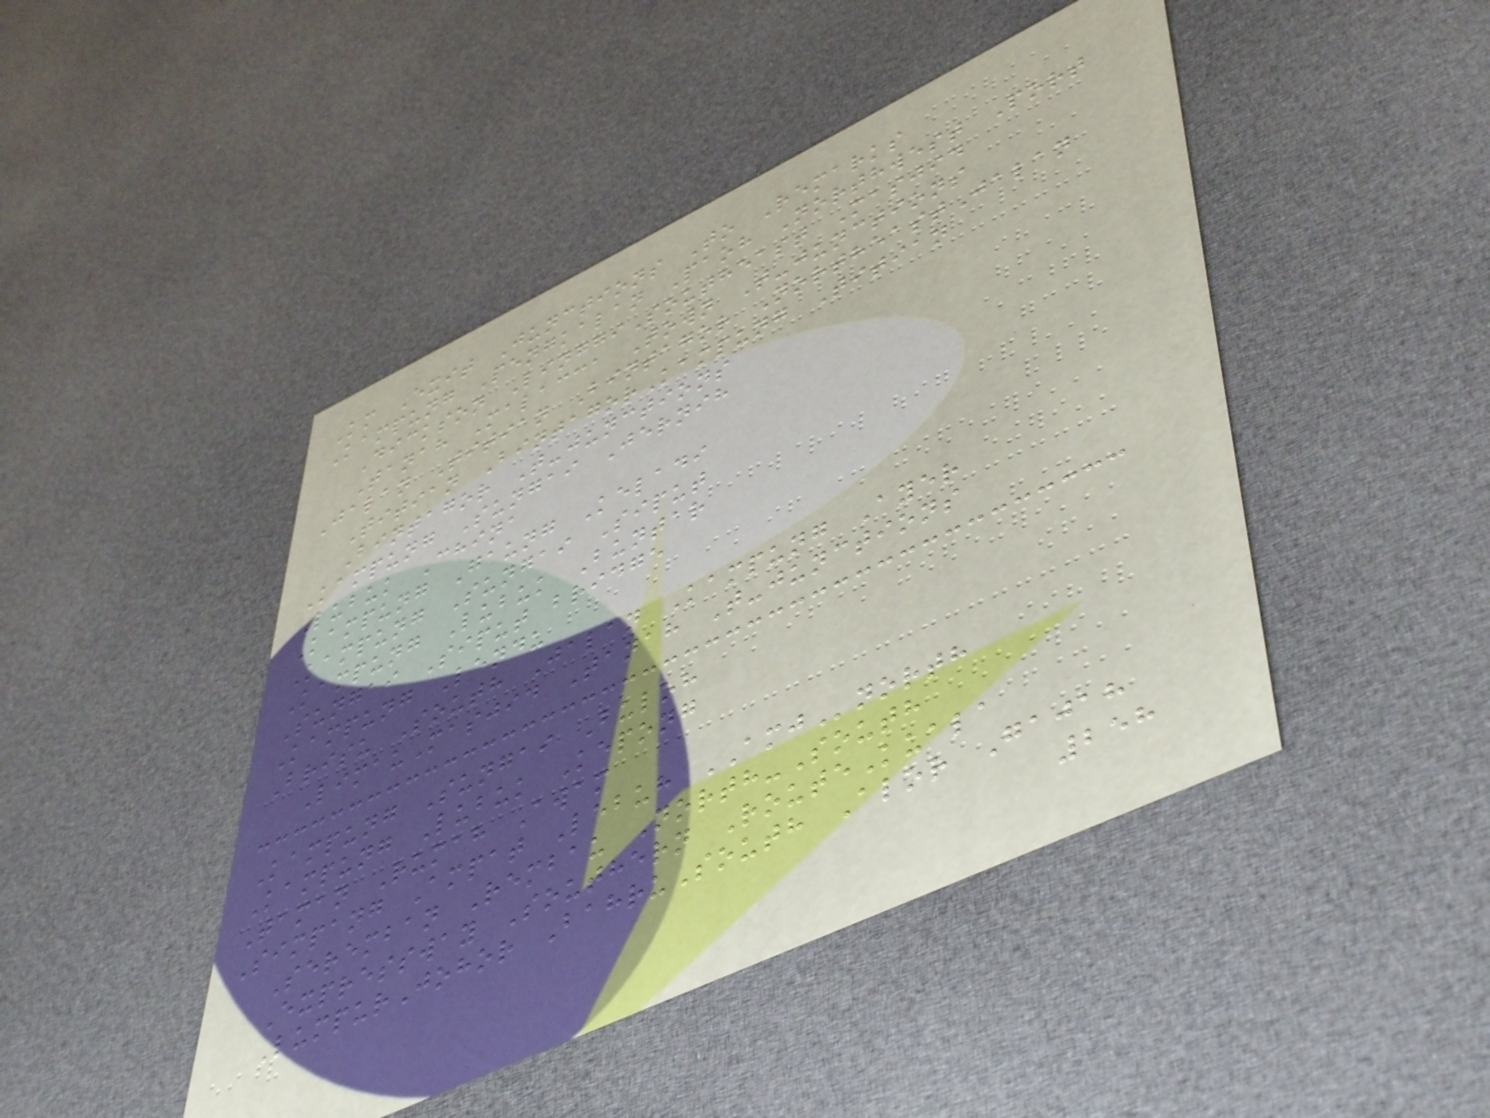Km Exit Junctions To Remarks
Kampung Pengkalan Paoh Northwest Port
Dickson LinggiSoutheast Masjid
Tanah Malacca Town T-junctions
Jalan Titian Bintagor NortheastJalan
Titian BintagorKampung Titian
Bintagor T-junctions
Kampung Sungai Jernih
Lubuk China
Kampung Gaung Keladi
Kampung Sungai Siput
Kampung Lubuk Buntar
Sungai Siput bridge
Kampung Lendu
Brisu South Jalan Kampung Ayer
LimauMasjid Tanah T-junctions
Kampung Sungai Buloh
Kampung Lubuk Kepong
Taman Rumah Awam
Simpang Ampat Lebuh AMJnorth
Seremban Rembau North-South
Expressway Southern RouteKuala
LumpurJohor BahruSouth Alor Gajah
258
